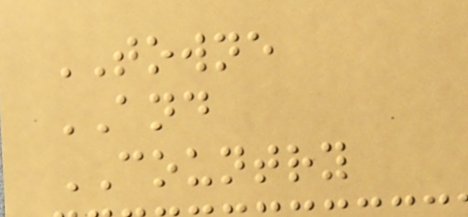TOWNE
AND
COUNTRY
